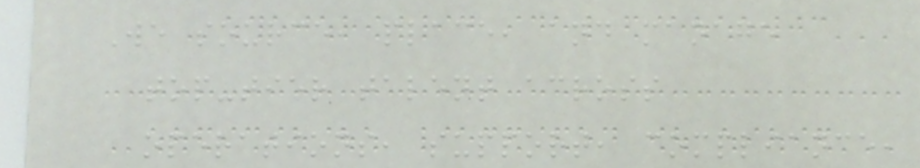We source, place, and manage
top-tier talent across
operations, support, compliance,
